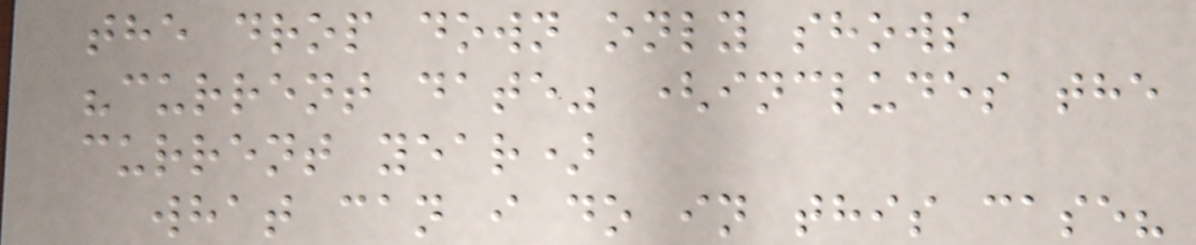the drop down only shows
"current date" (includes the
current year)
what can i do in this case?
